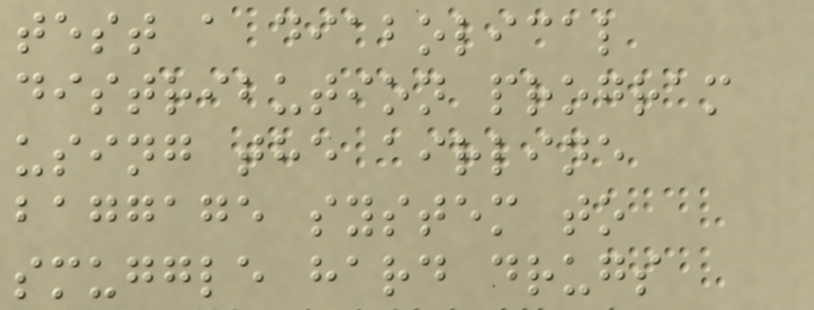test a diabolical
distribution program
using the airline
baggage system to
smuggle hard drugs
